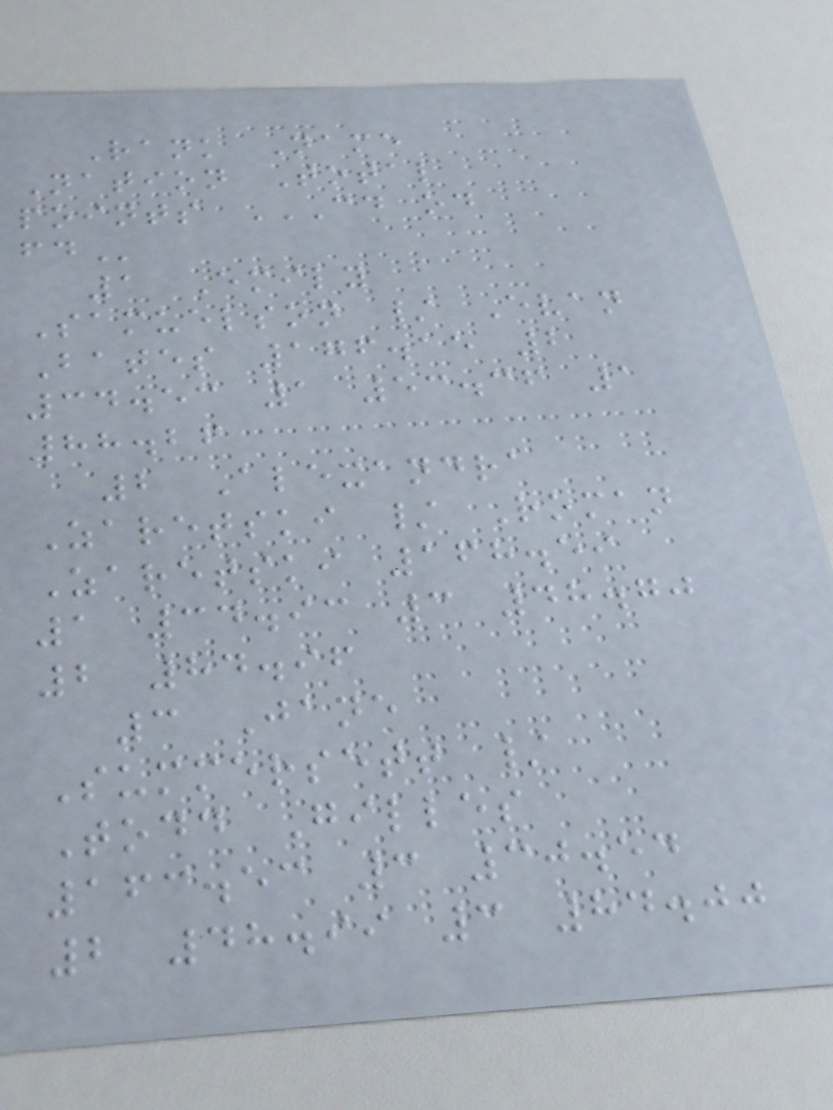Rank Name
Nation Total
points CD OD
FD
1 Emily
Samuelson / Evan
Bates 176.15 2
34.53 1 53.36 1
88.26
2 Alexandra
Zaretski / Roman
Zaretski 168.59
1 34.93 3 48.70
2 84.96
3 Jane
Summersett /
Todd Gilles
163.53 3 30.54
2 48.99 3 84.00
